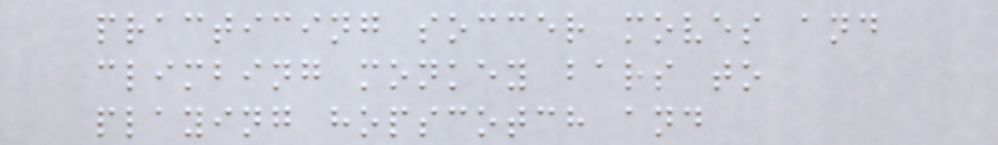practicing soccer moves and
climbing monkey bars to
playing hopscotch and
